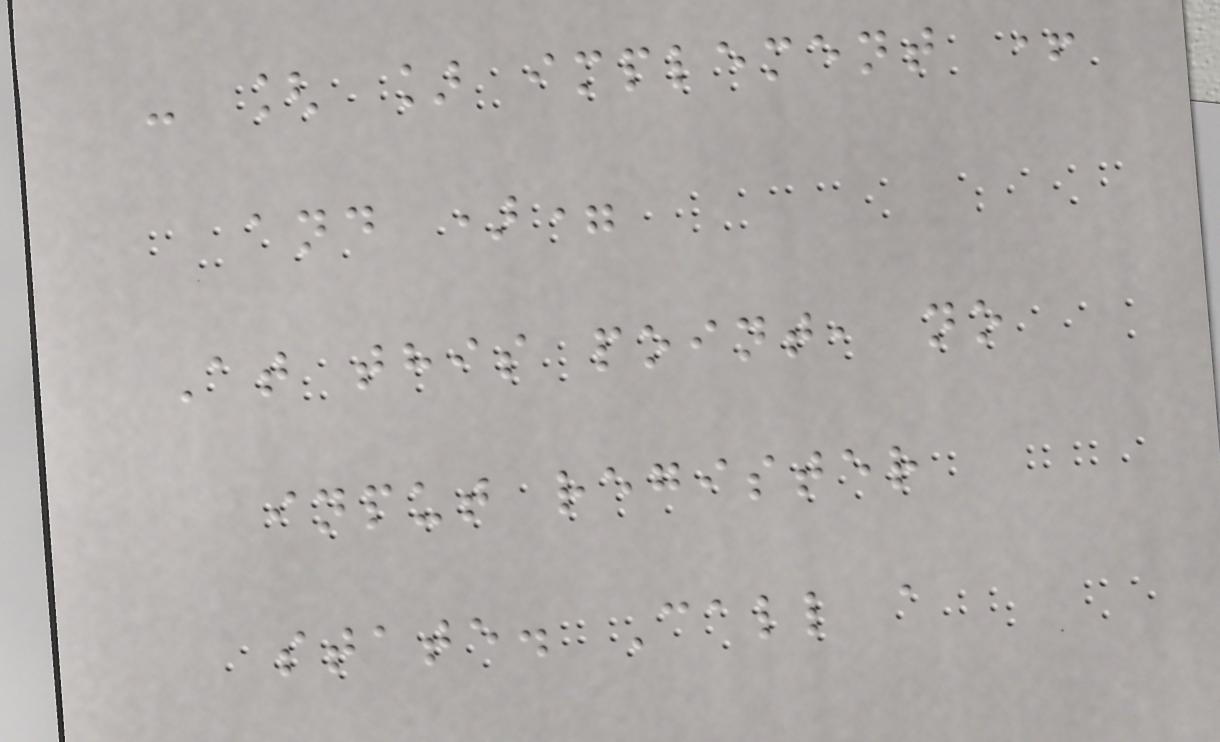- [ ] implement +
and )=
At this point, no
input register
state. Call a
